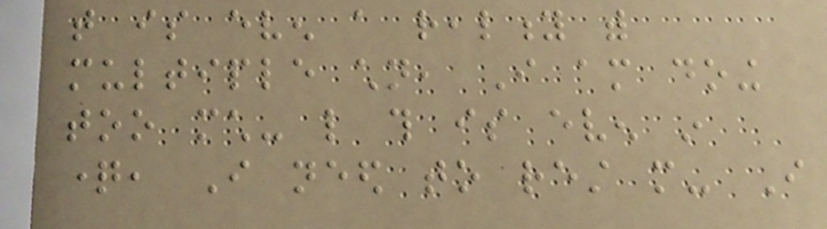that is even a reality with
multiple children, I am doing
too much- like this is even in
question, I need to rest more- I
